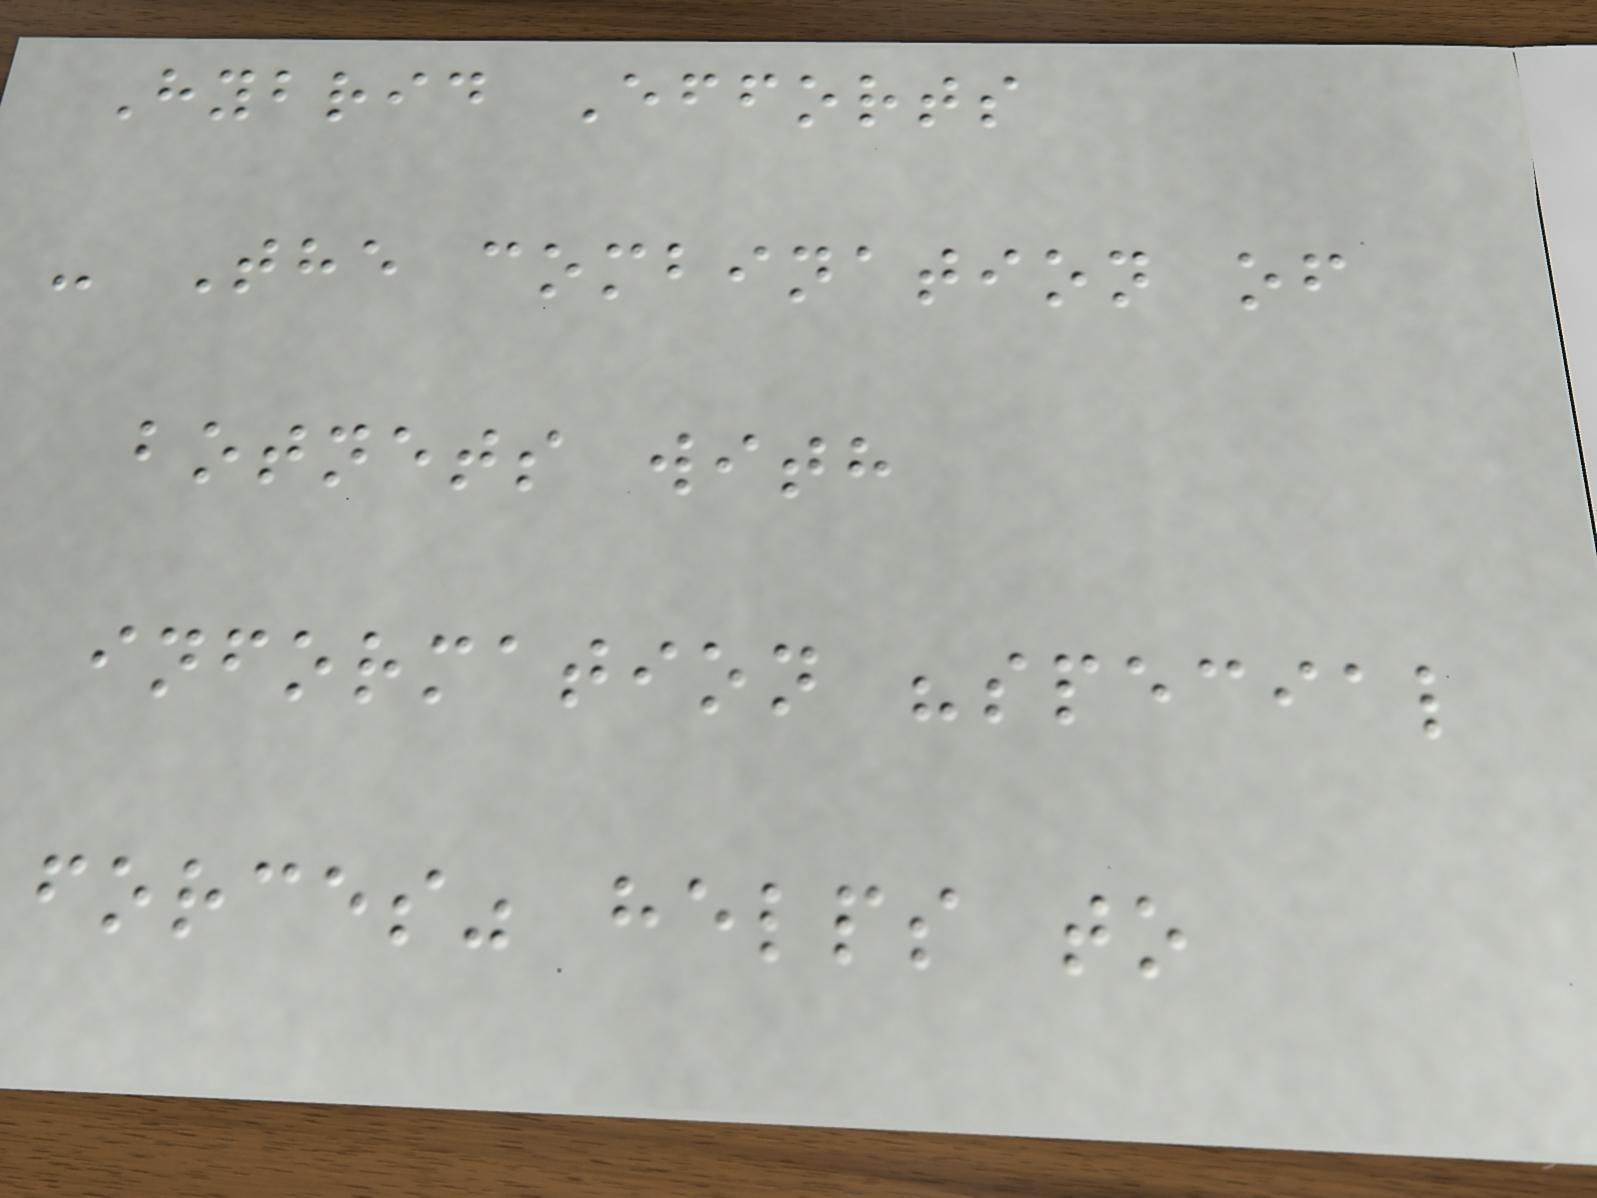Hybrid Efforts
- The combination of
botnets with
information "special
forces" helps to
